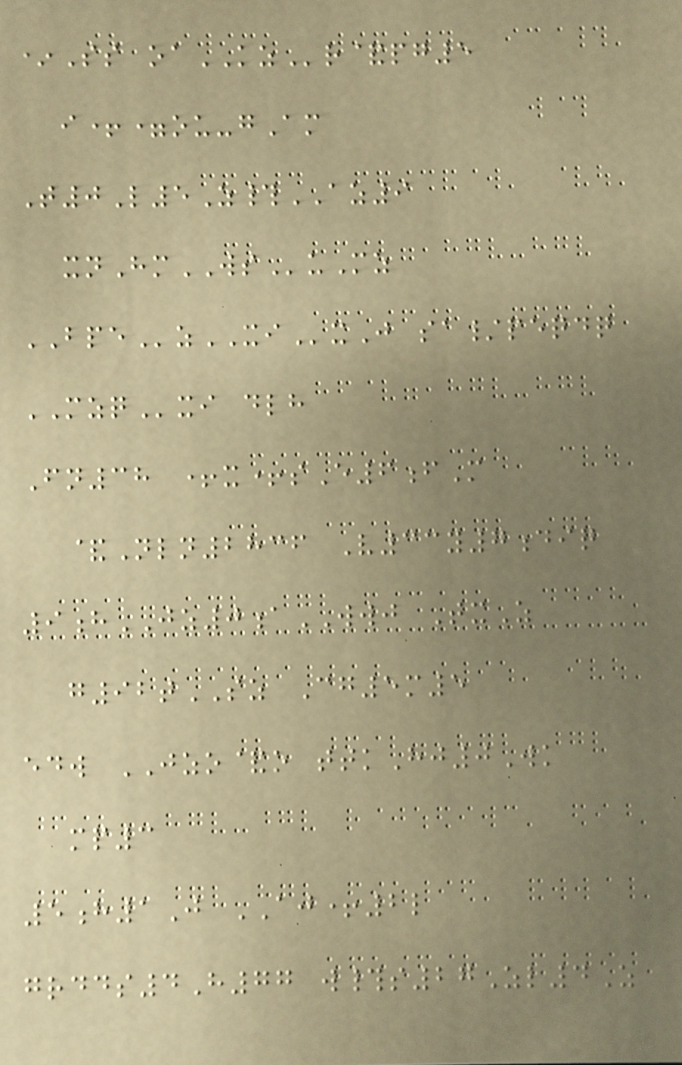*Ss oaKZr&pg5
i+=ou-gAm
T0L5Z#AZ9
xnHmWSuMz
BPEzXIxJ sa/peqdq
MZQxi dlh
Fn38 +x+sE6fM
&Nln2836 V33y7diq
9hJZ0aWWJ TxZ
g92tSZ Cg5m5
edw JZO&o ttkHj0Wk
mp3
5h1J AJ+2l
grdds4H77 w#s27Zl4Z
